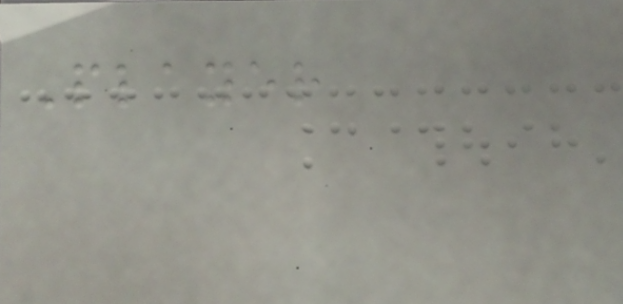Player
